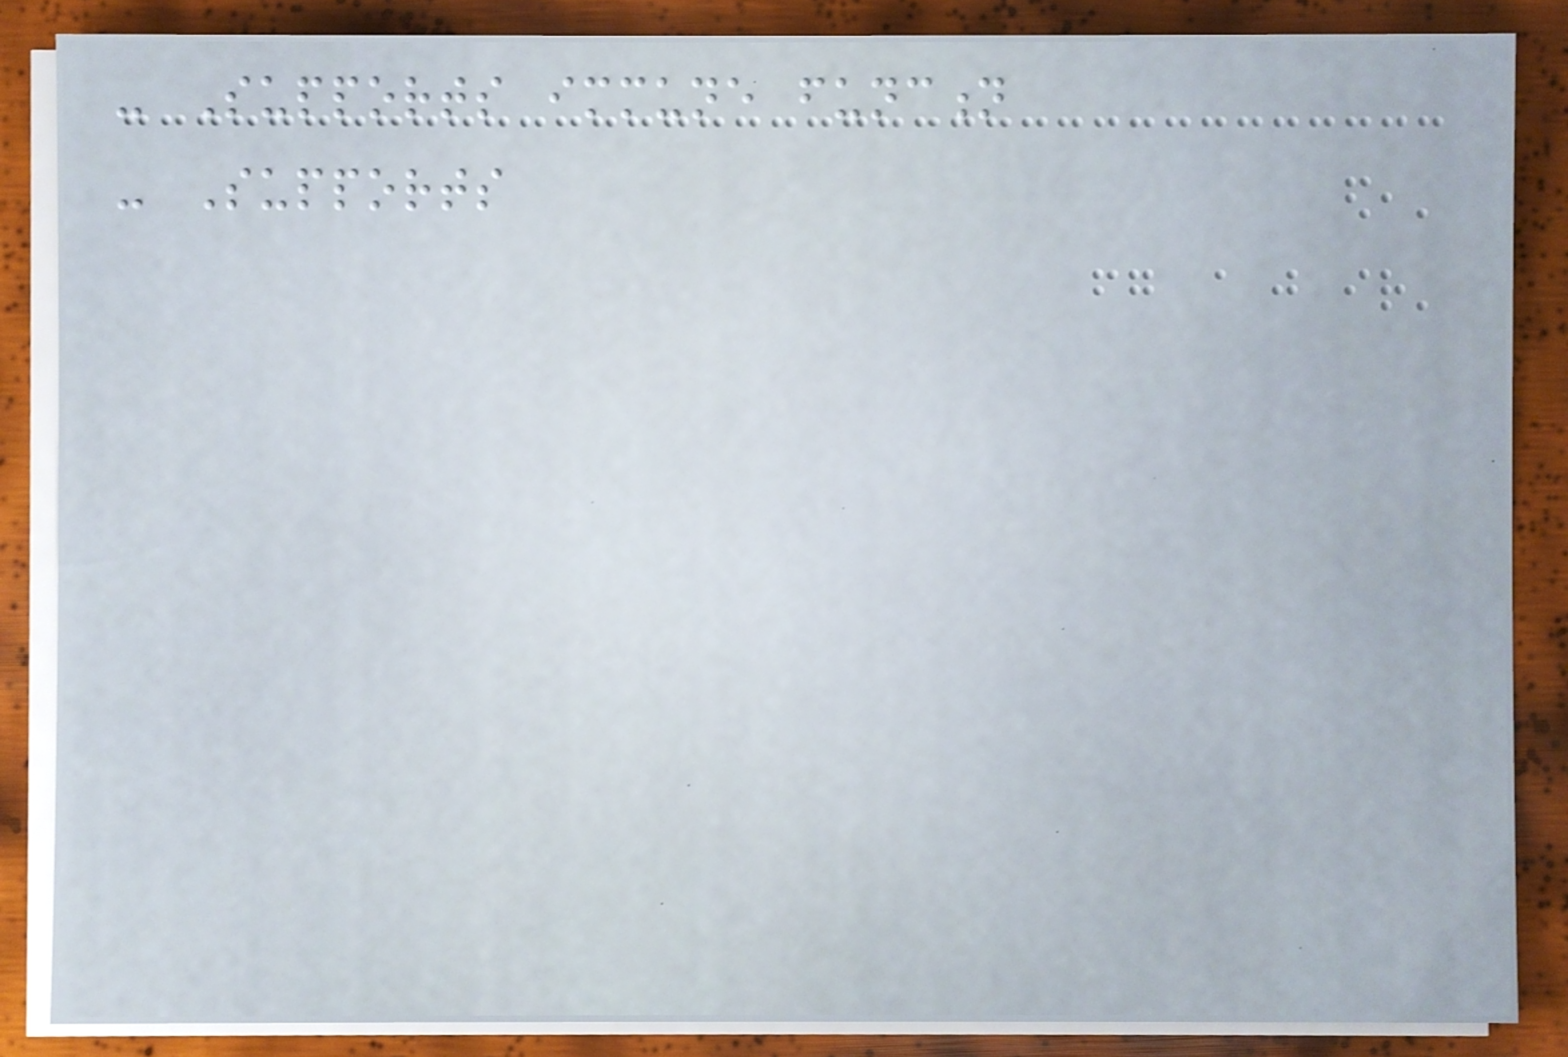- Supports immune function
- Supports
